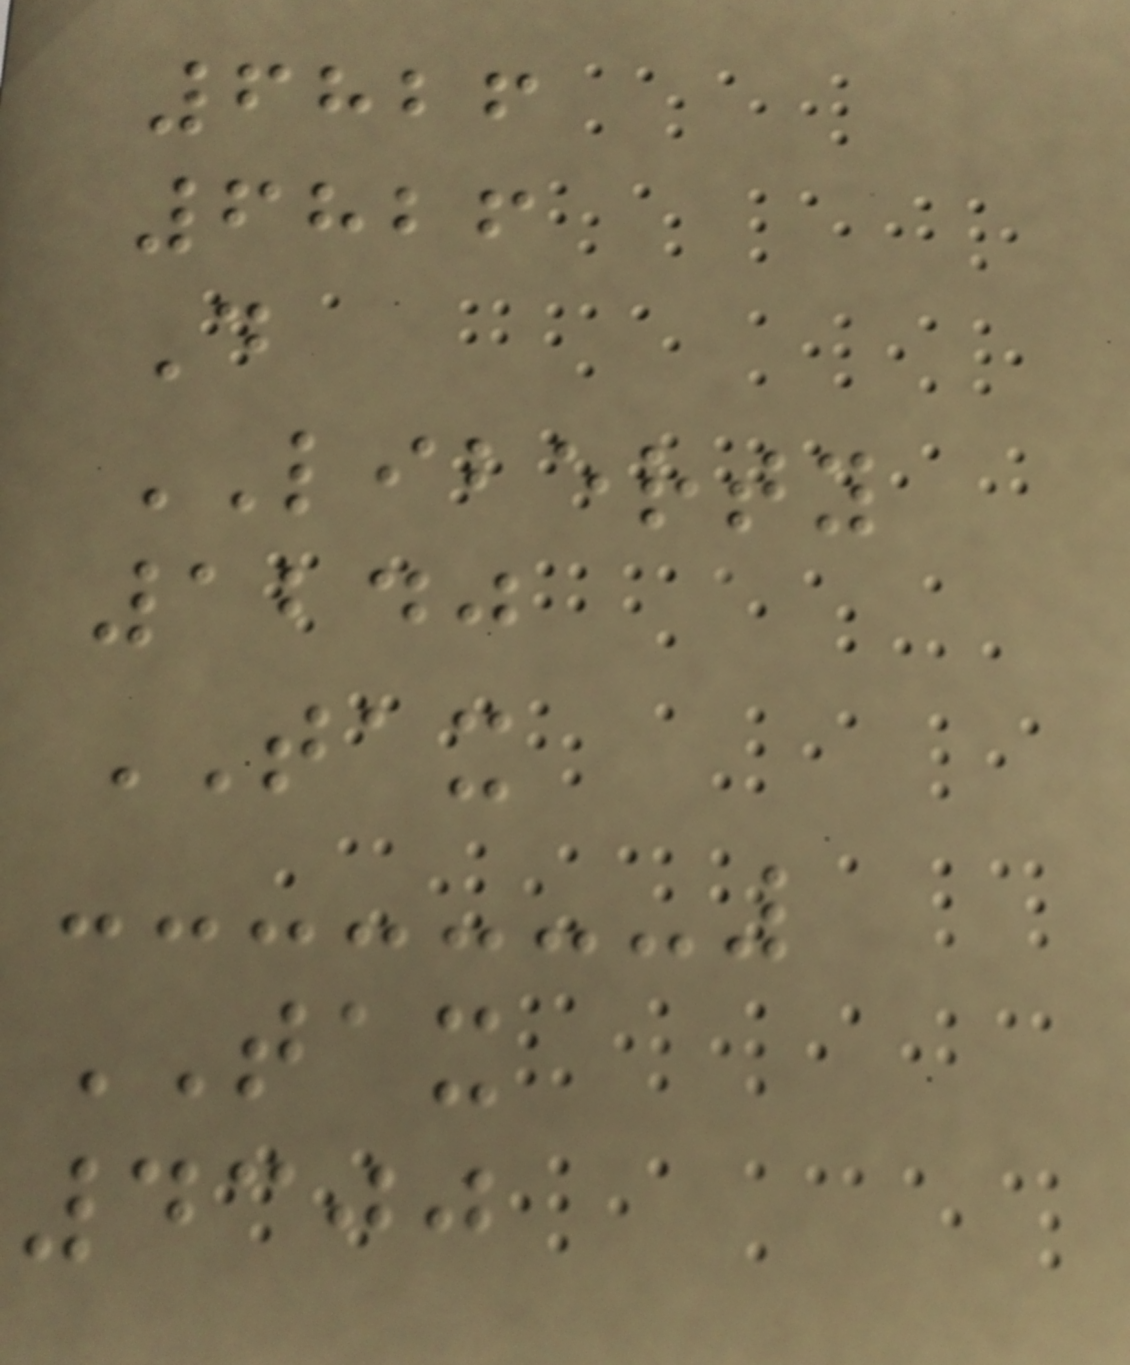6826
6826
D
LIBERTY
1240
TAX
TAX
4300
